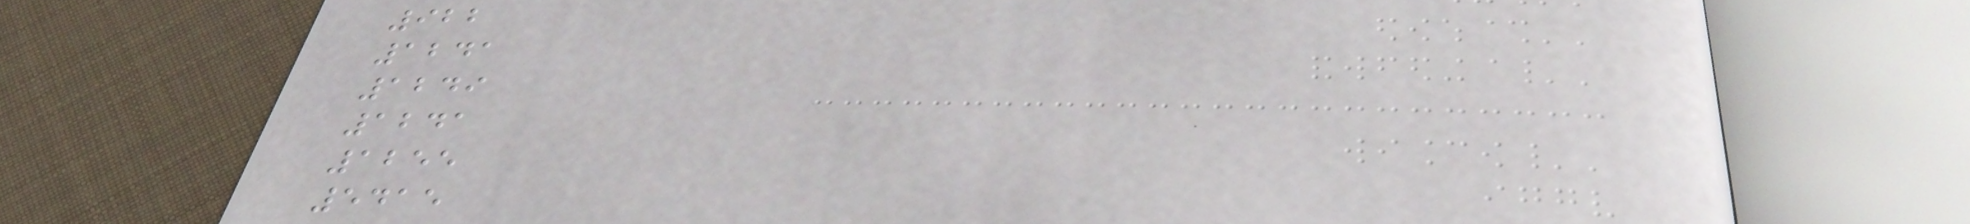922
1241
1249
1241
1255
5415
